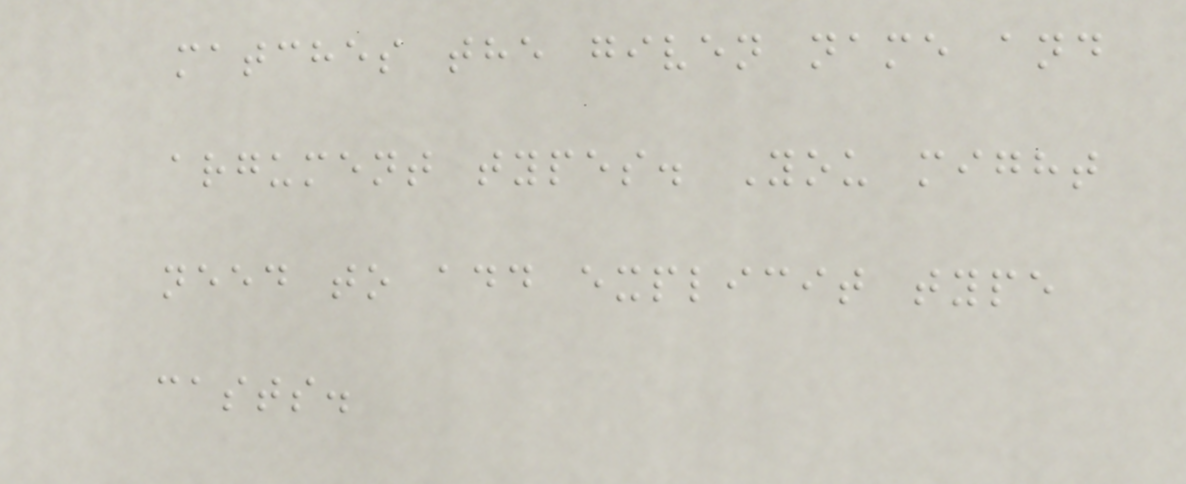matches the given name and
argument types. You might
need to add explicit type
casts.
